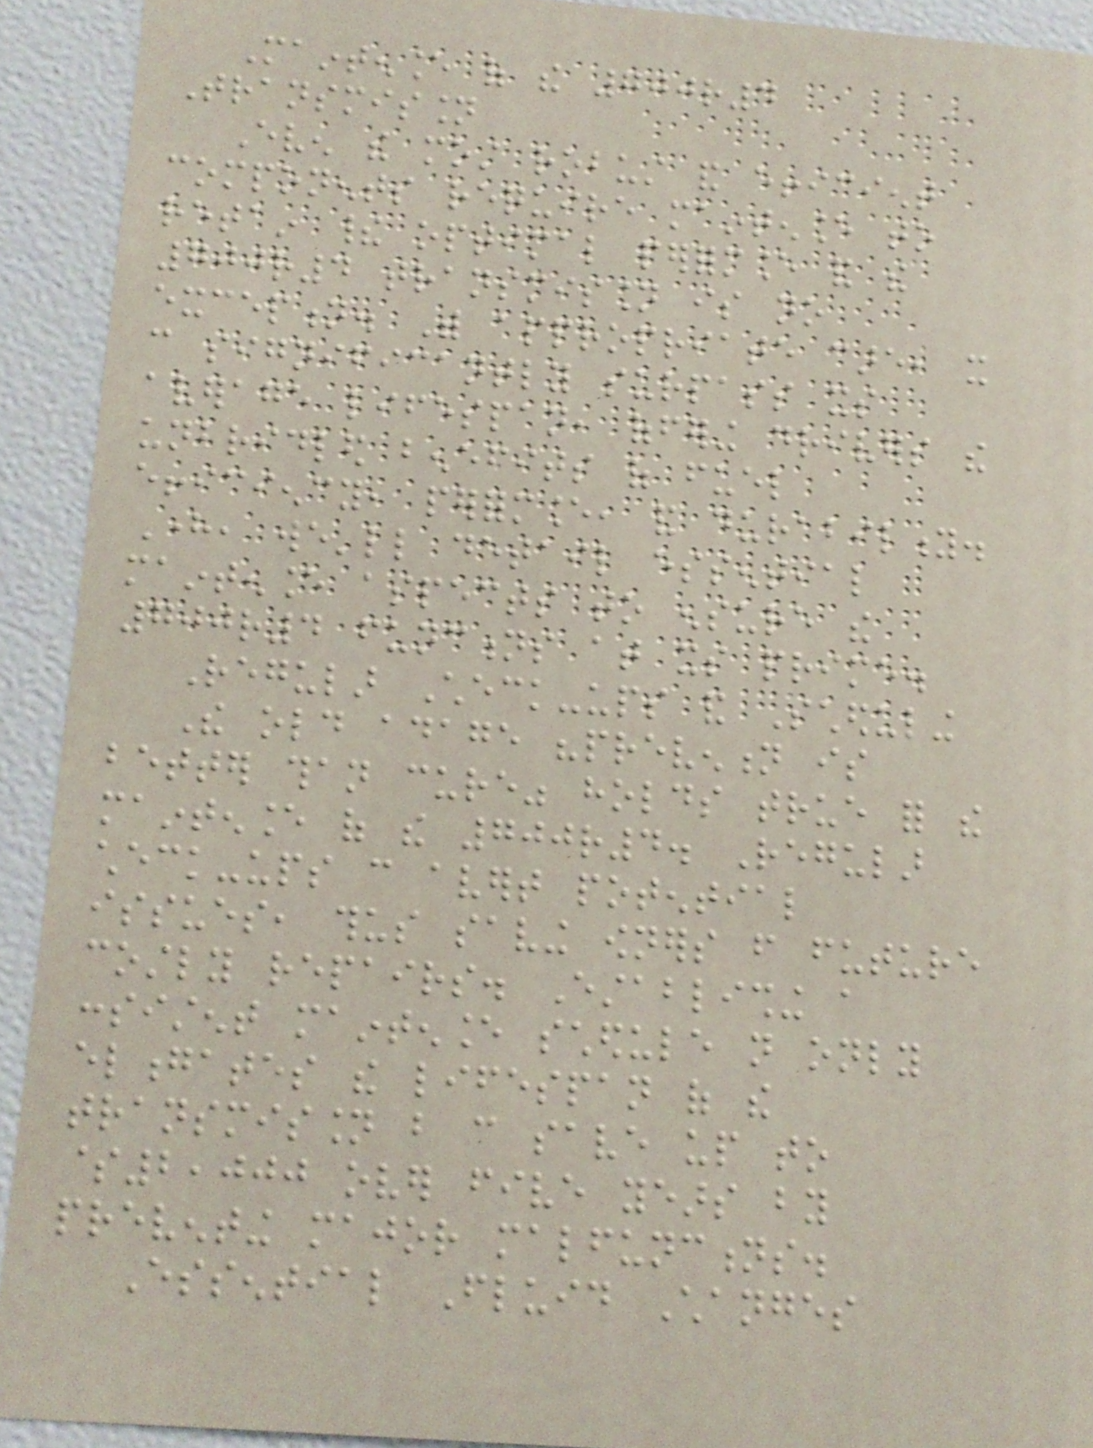Maintenance of the 700r4
Transmission
Even the most robust and efficient
components require maintenance to
retain their optimal performance and the
700r4 transmission is no
exception. With appropriate care, it
can significantly surpass its
average lifespan, offering drivers the
unbridled benefits of fuel
efficiency, performance, and durability.
Here, we'll detail essential
maintenance aspects to ensure the
700r4 functions at its prime.
Regular Check-ups and Scheduling
The old adage "prevention is
better than cure" holds true for the
maintenance of the 700r4. Regular
check-ups can avert potential
issues, thus saving owners from future
costly repairs. Establishing a
consistent maintenance schedule not only
elongates the lifespan of the
transmission but can save up to
$2,000 over five years by
preventing major malfunctions.
Essential Fluid Changes
